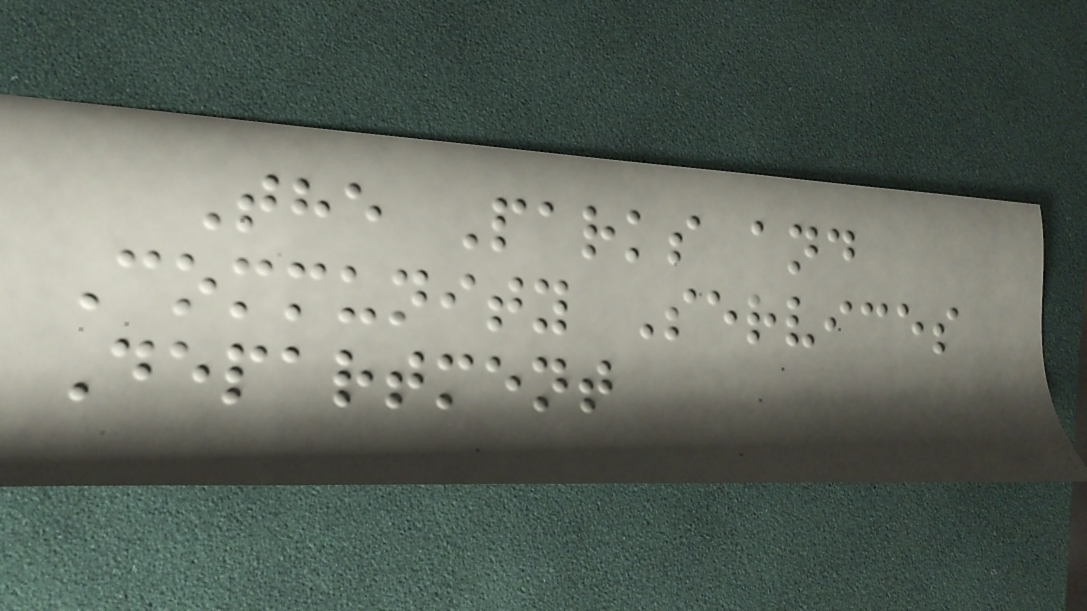The Parks and
Community Services
Department
